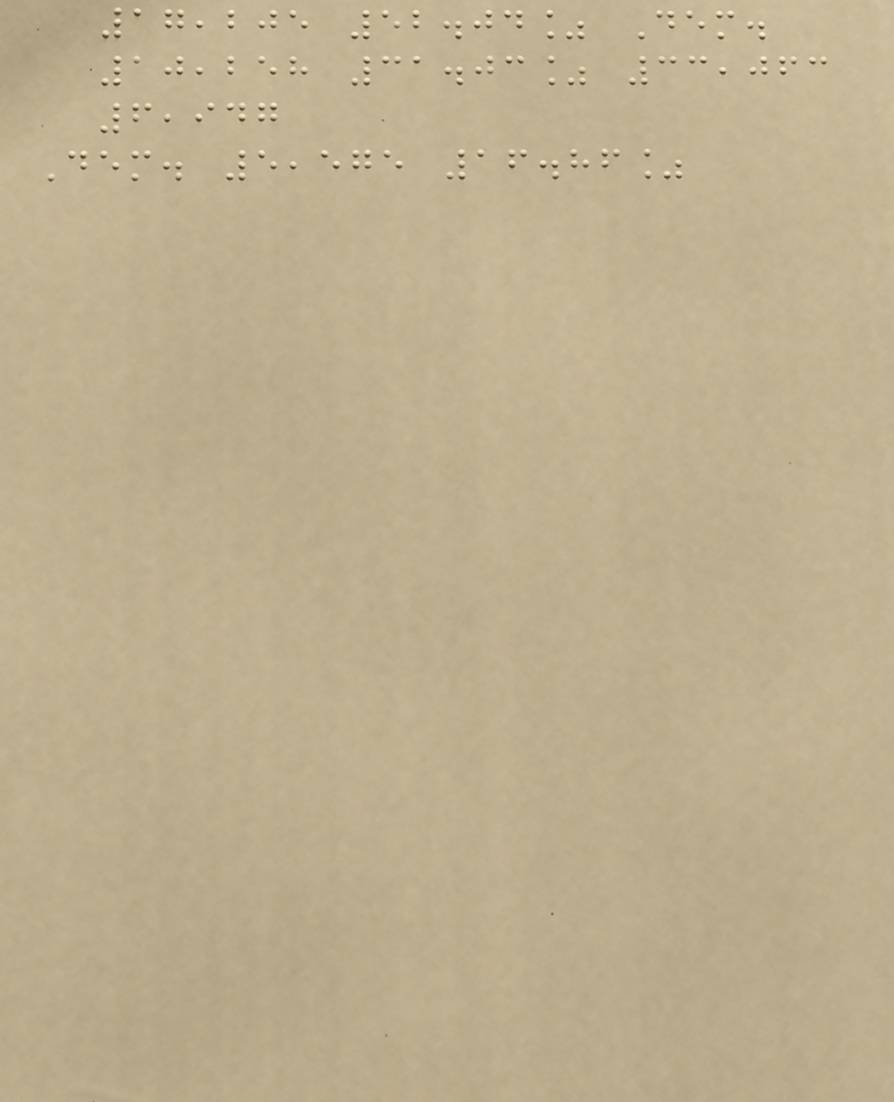17,205 52.04% Dem.
10,258 31.03% 33,063
6,947
Dem. 5,575 16.86%
